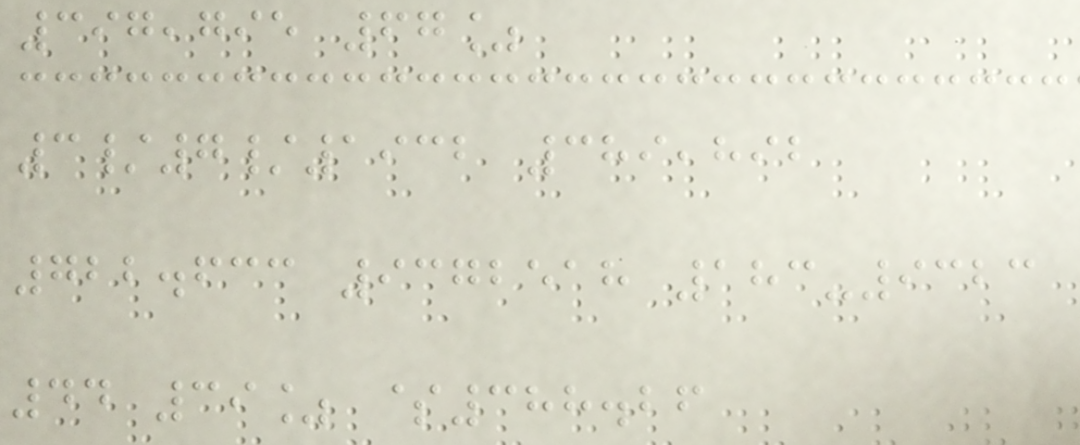397,795 67%
3/7/1932 389,892
722.633 9372518 183-9323
44 39% $388.26
